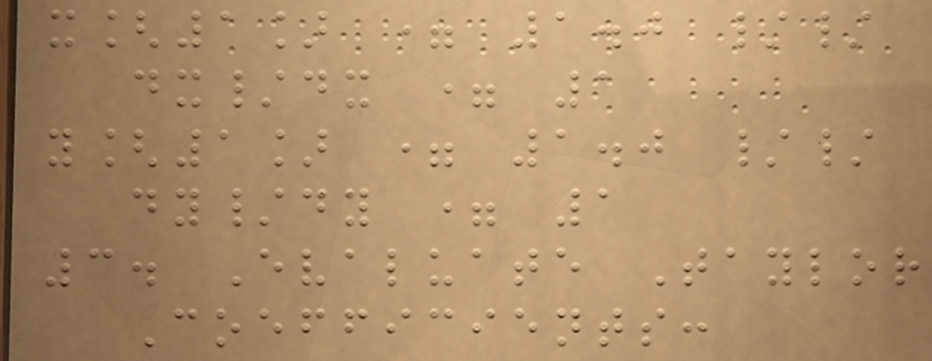x[1] = 1.0 //
dx/dx = 1
y[1] = 1.0 //
dy/dy = 1
3. Evaluate Taylor
Coefficients:
